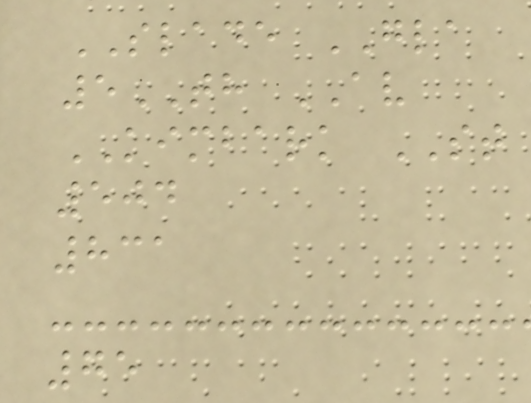SLADE GLA
5TH AV
KIMBARK ST
504
831
75
